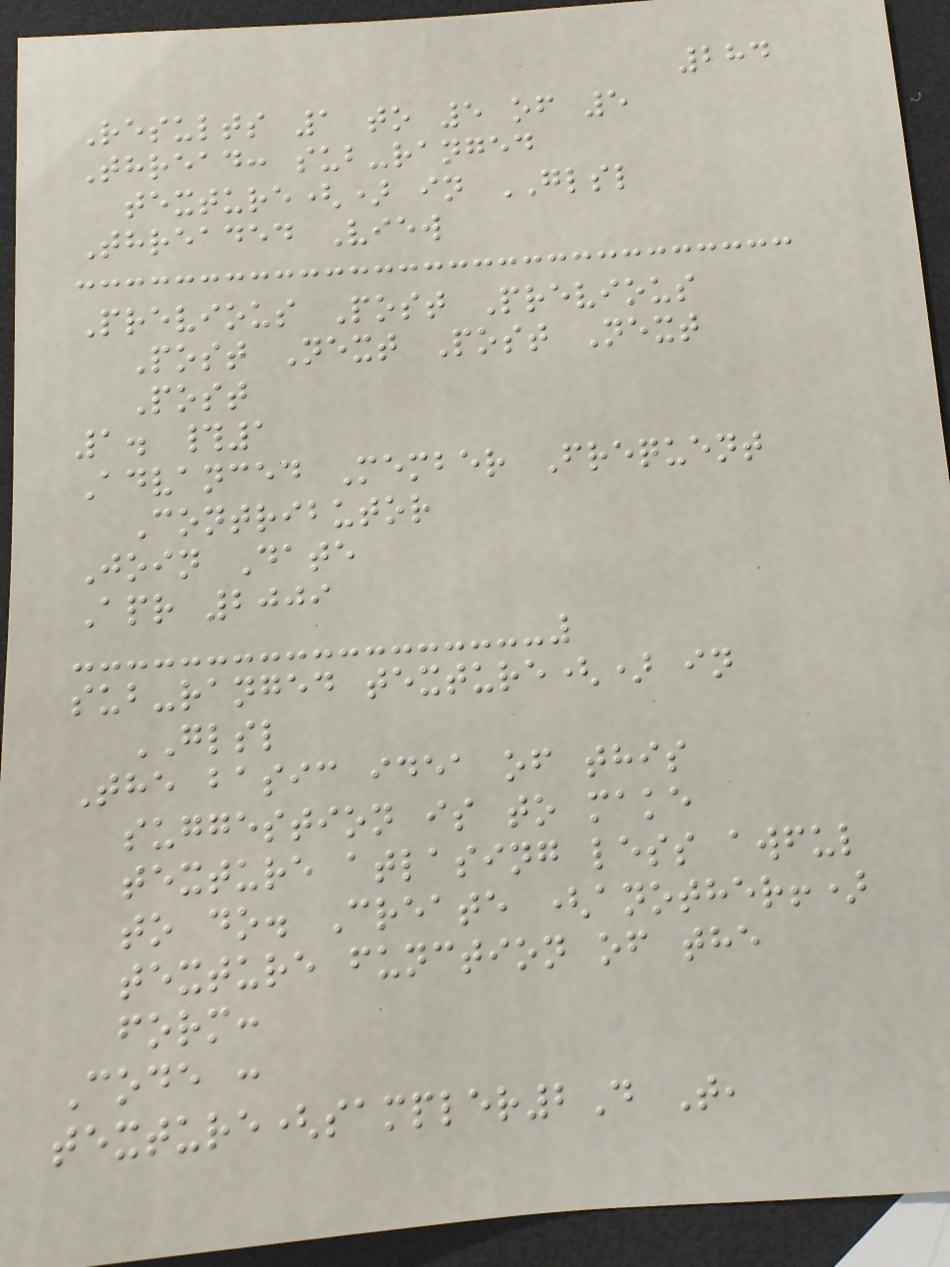284
Results 1 to 5 of 5
Thread: sub-ranged
texture() in GLSL
Threaded View
Previous Post Previous
Post Next Post Next
Post
1. #1
Advanced Member Frequent
Contributor
Join Date
Apr 2009
sub-ranged texture() in
GLSL
The basic idea of this
suggestion is to make
texture atlasing less awful
to do. Create (another!)
texture function of the
form:
Code :
texture(sampler2D T,
